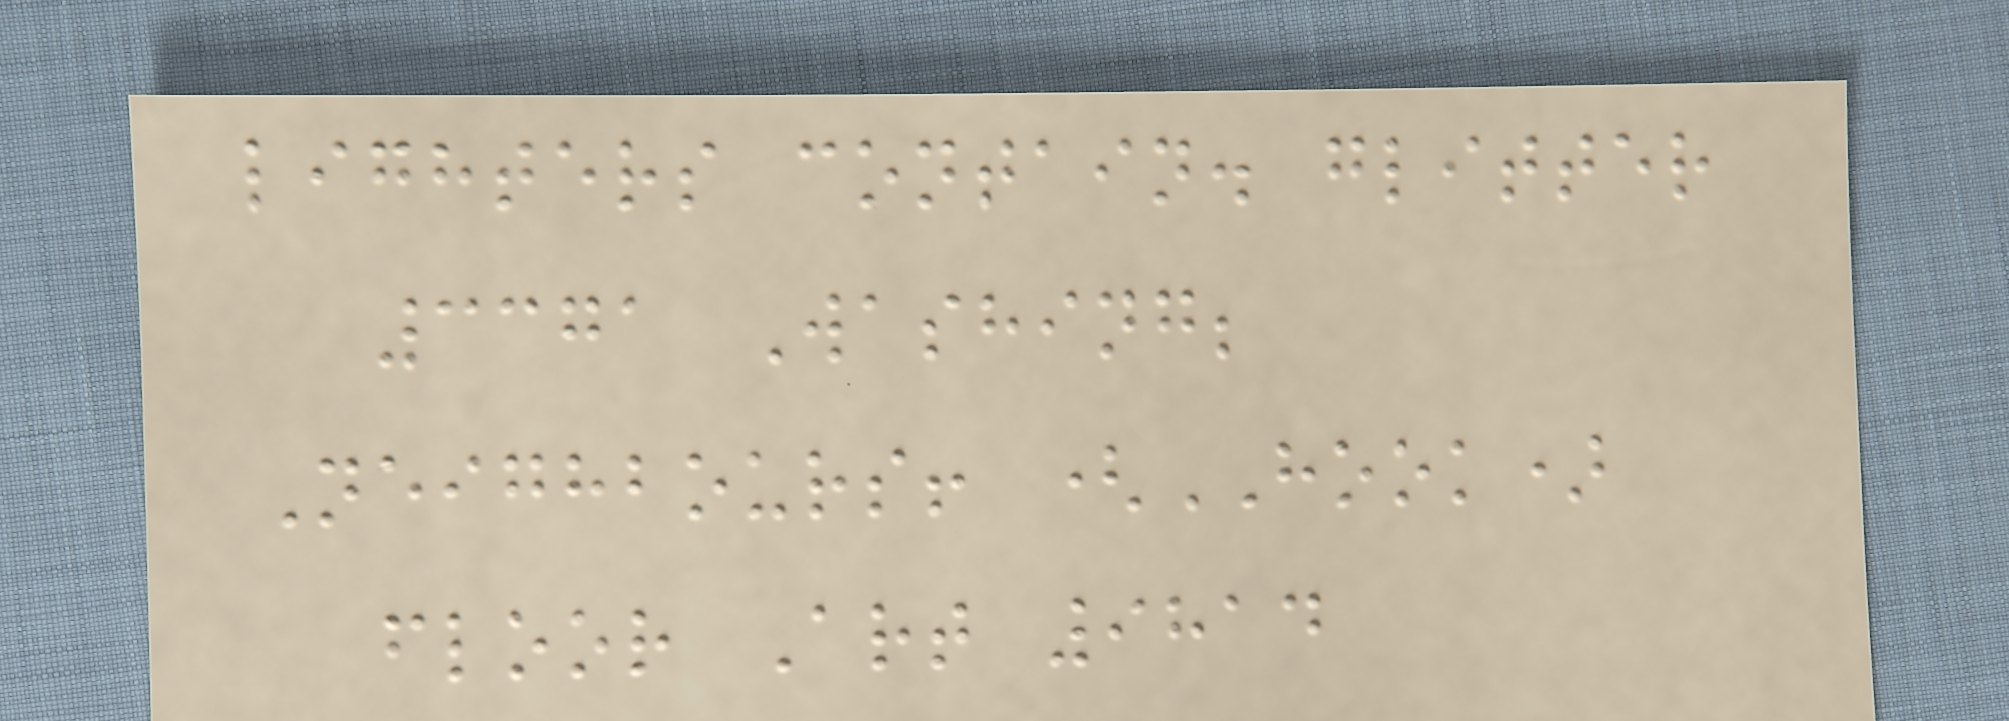lighters contain. glitter
3371 Washing;
Neighbours! (HOOK)
floor Art 9814
